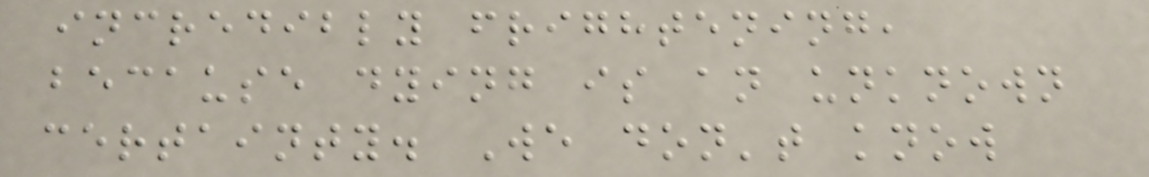incredibly frightening,
because dying is an unknown
certainty. We don't know
